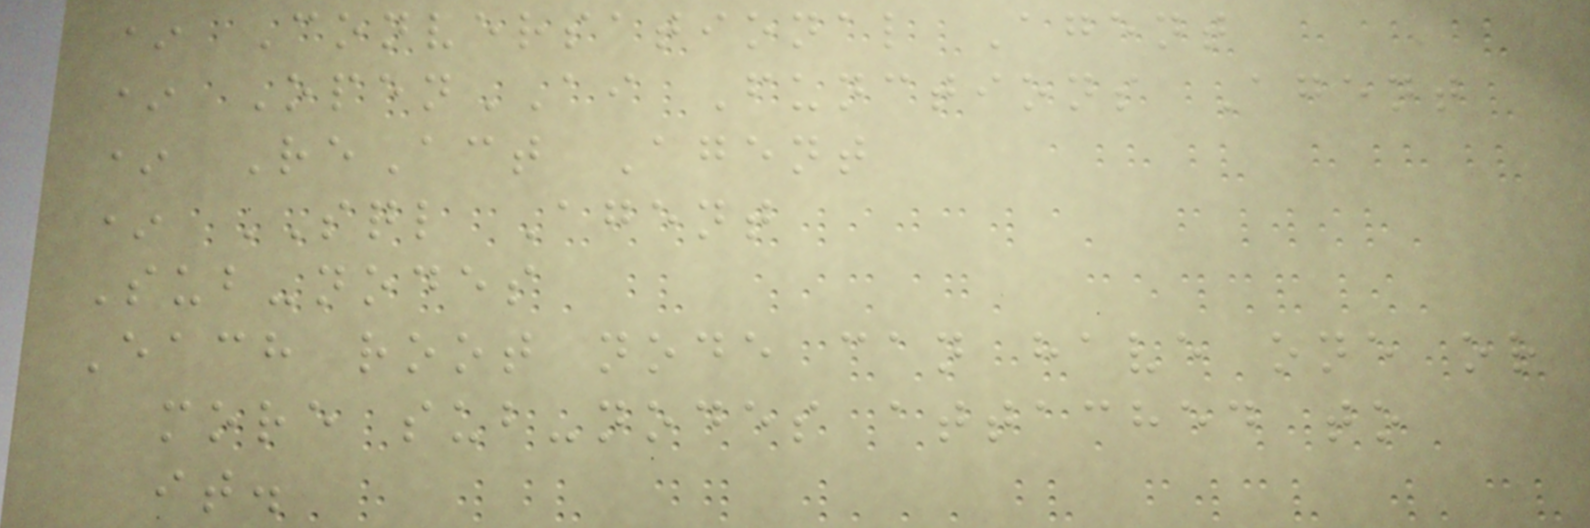* Conversational Agent
* OpenAI Functions Agent
* ReAct Agent
* SQL Agent
Sub-nodes
Each root node can have one or
more sub-nodes attached to
it.
